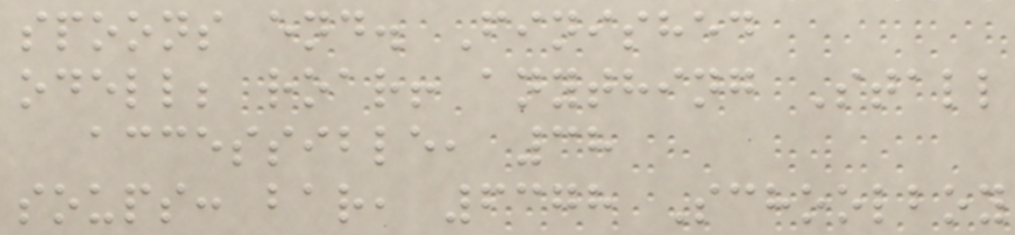spoons end. Finished
odell; roar! anything Stall
accessible, 38
soups: bar, 6378 Schoolboy
